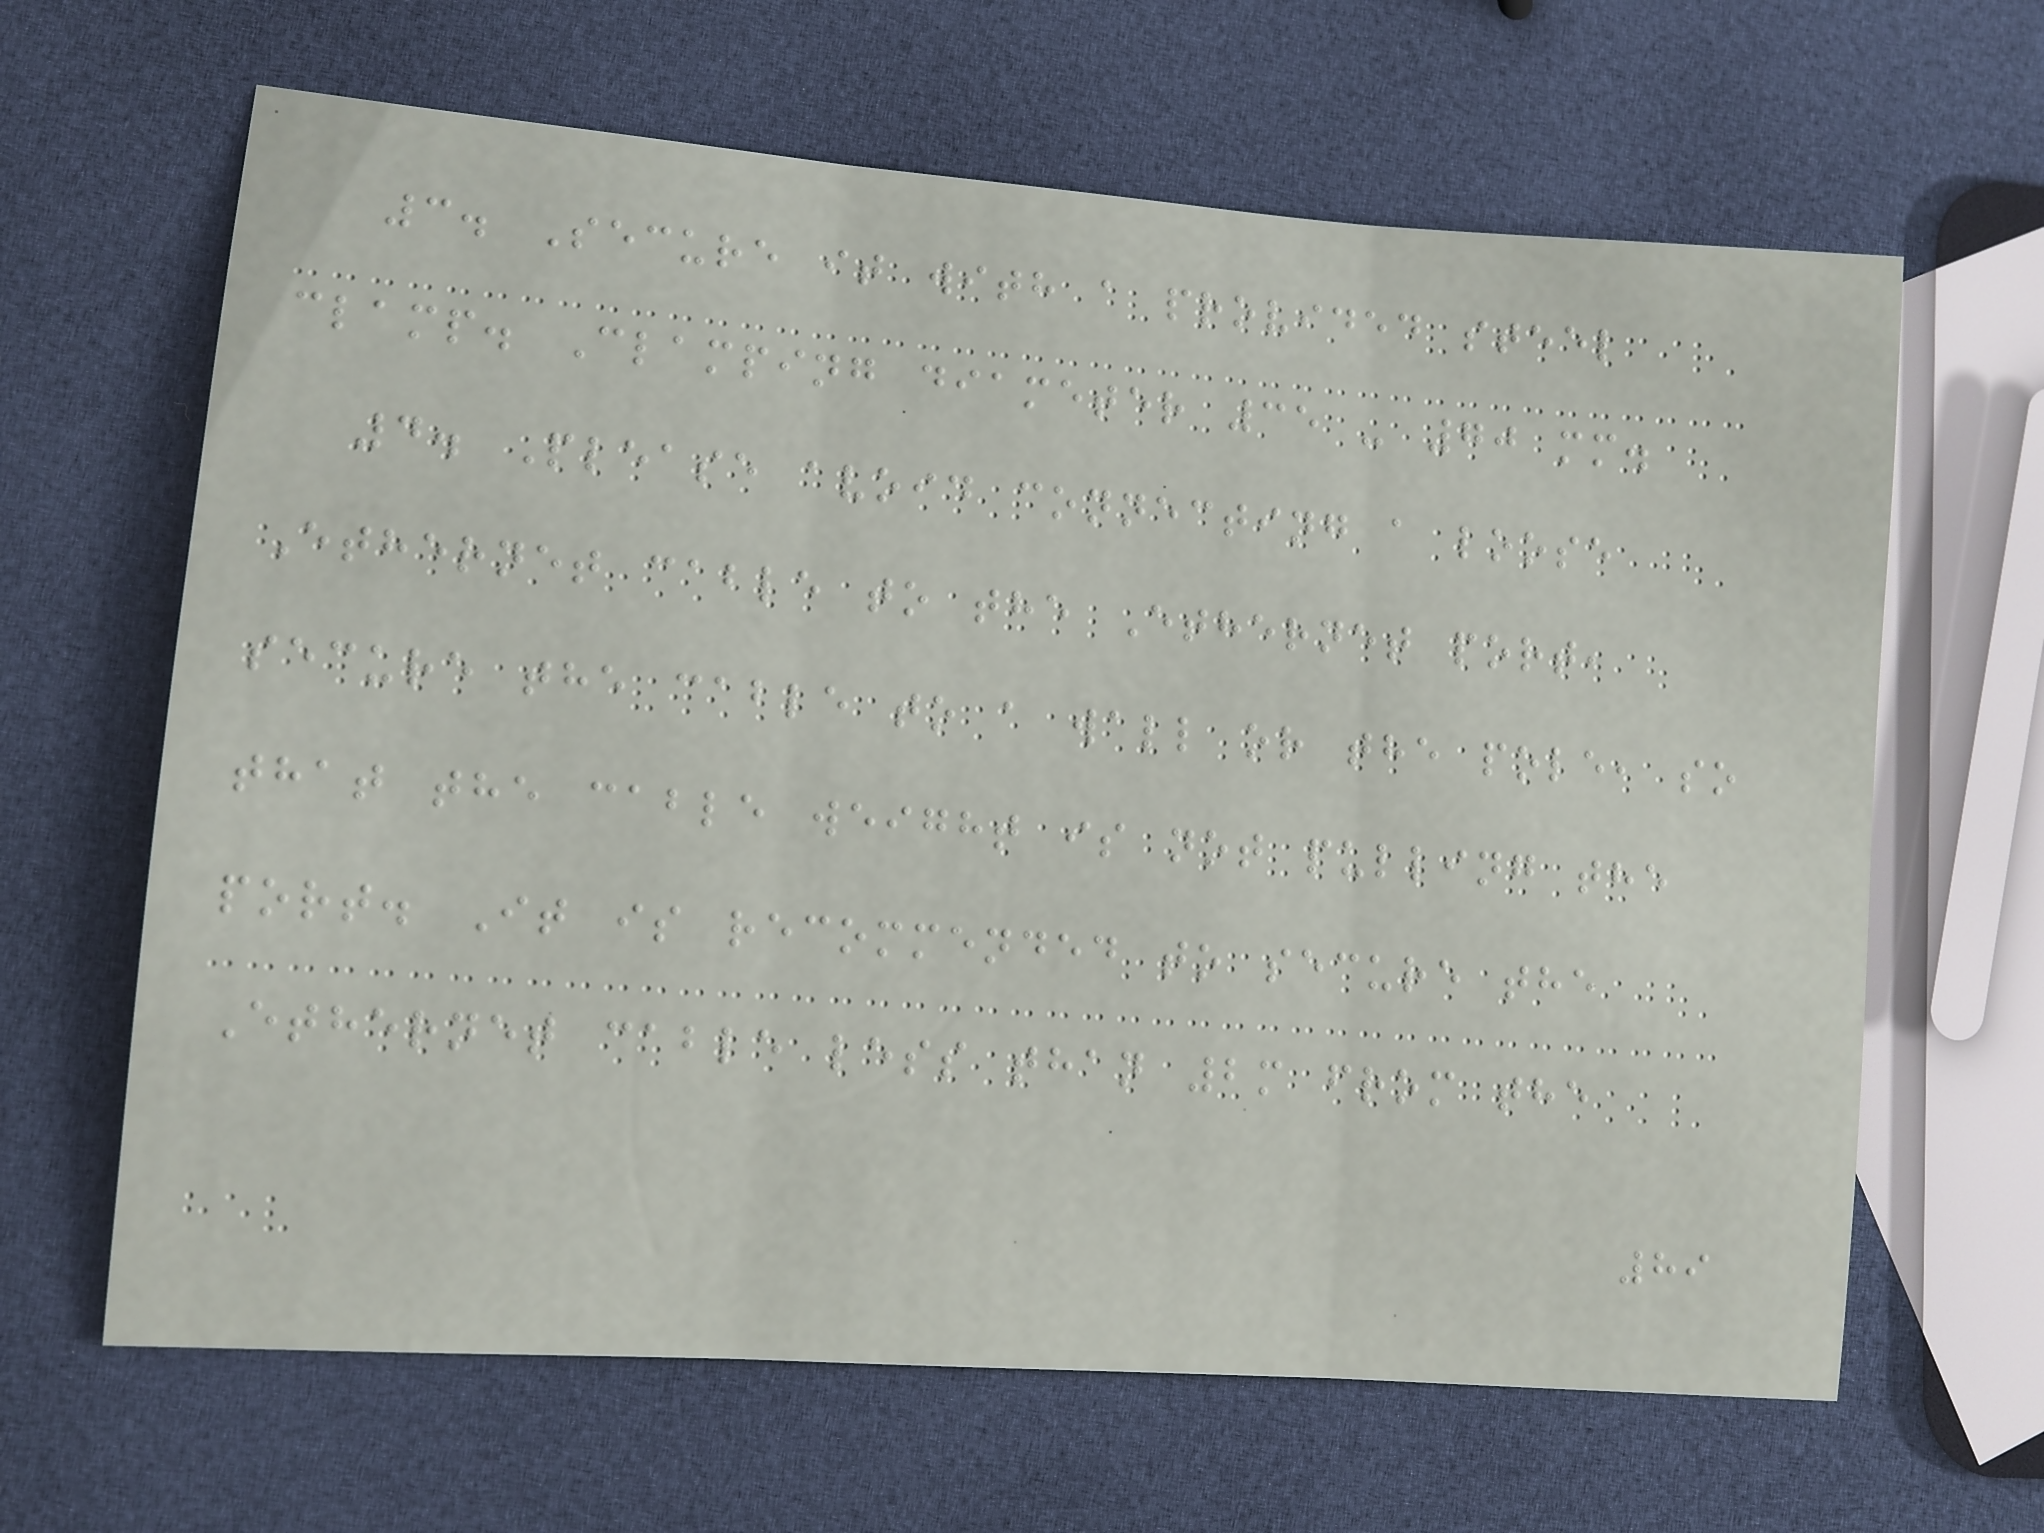3. Secure it with a provided steel
clamp. Clamping diameter 35 - 70 mm.
4. Please avoid connecting a loose
Ethernet cable to the Ethernet port,
secure the cable to a wall or the pole, so
that the cable weight is not pulling the
port. It is recommended to secure the
Ethernet cable less than 2m from the
89
